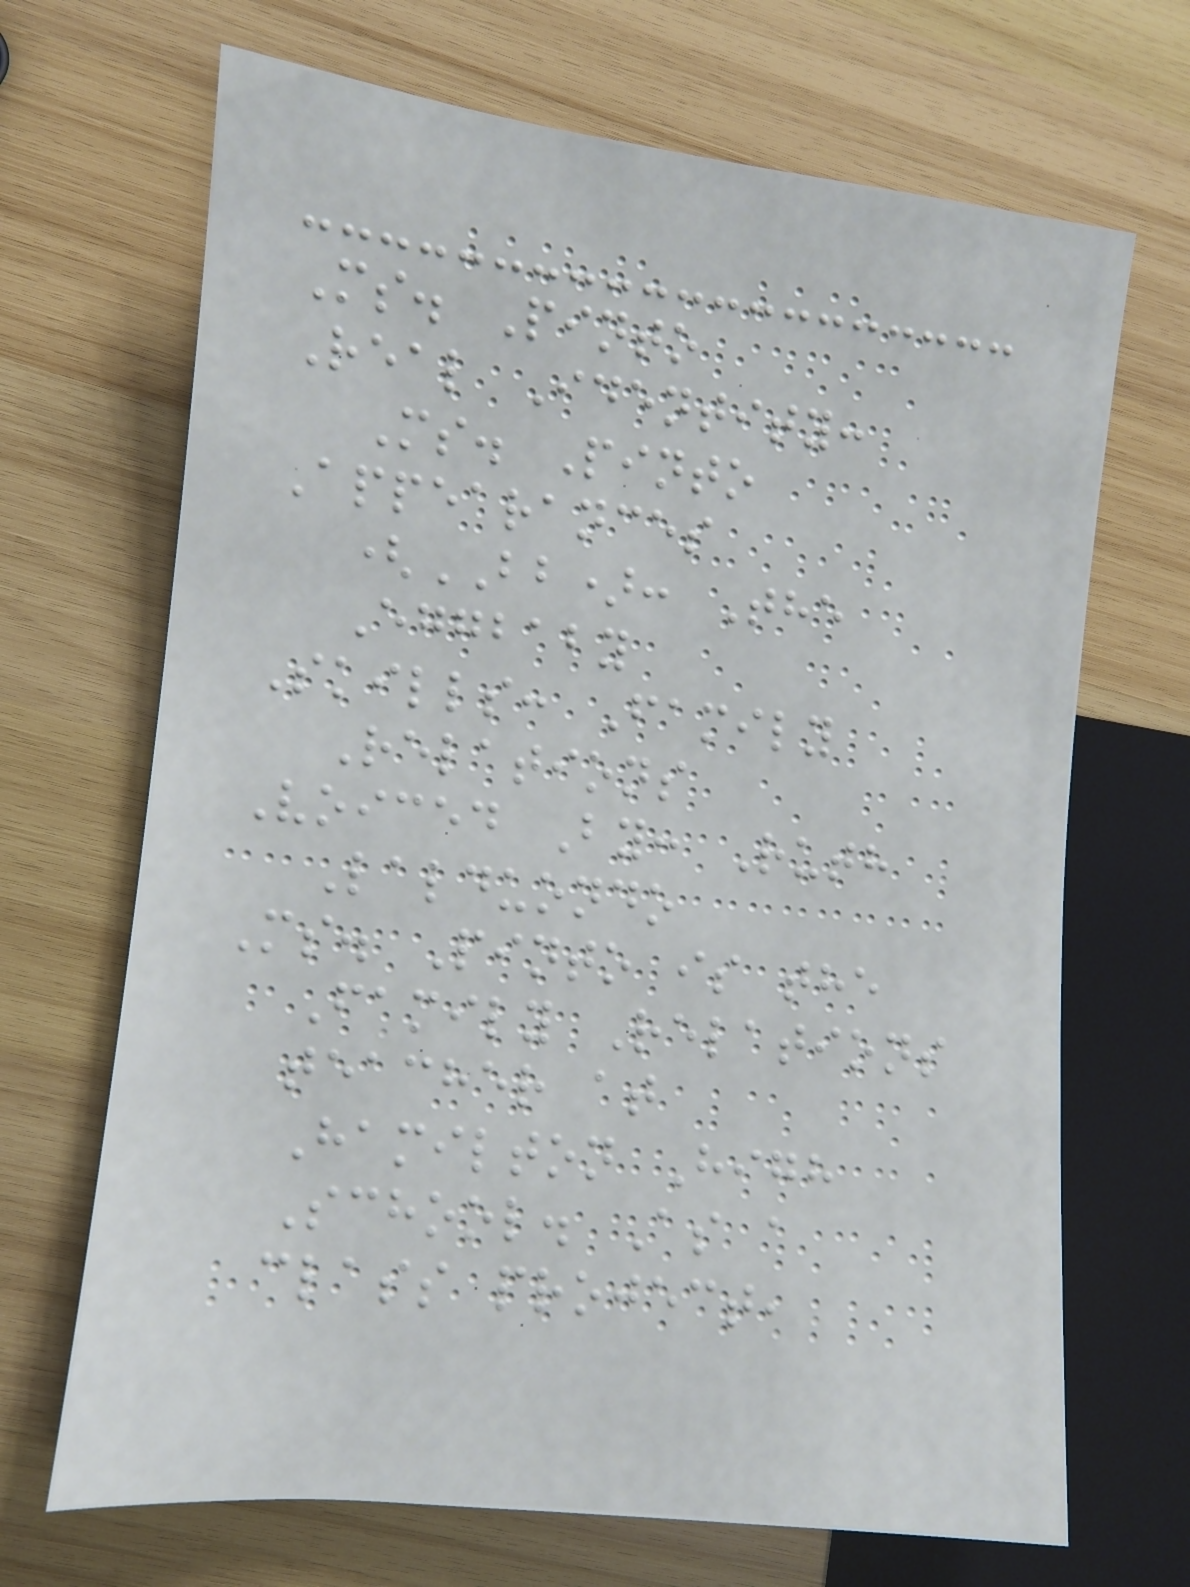Ms. Pinto
Real Identity:
Ms. Pinto
Appearances
(BB): The
Eggbaby
Skills: Family
Relations
Voiced By: Ruth
Lalduondo
Ms. Pinto is the
Family Relations
teacher at
Hamilton High
School. As a
class project,
